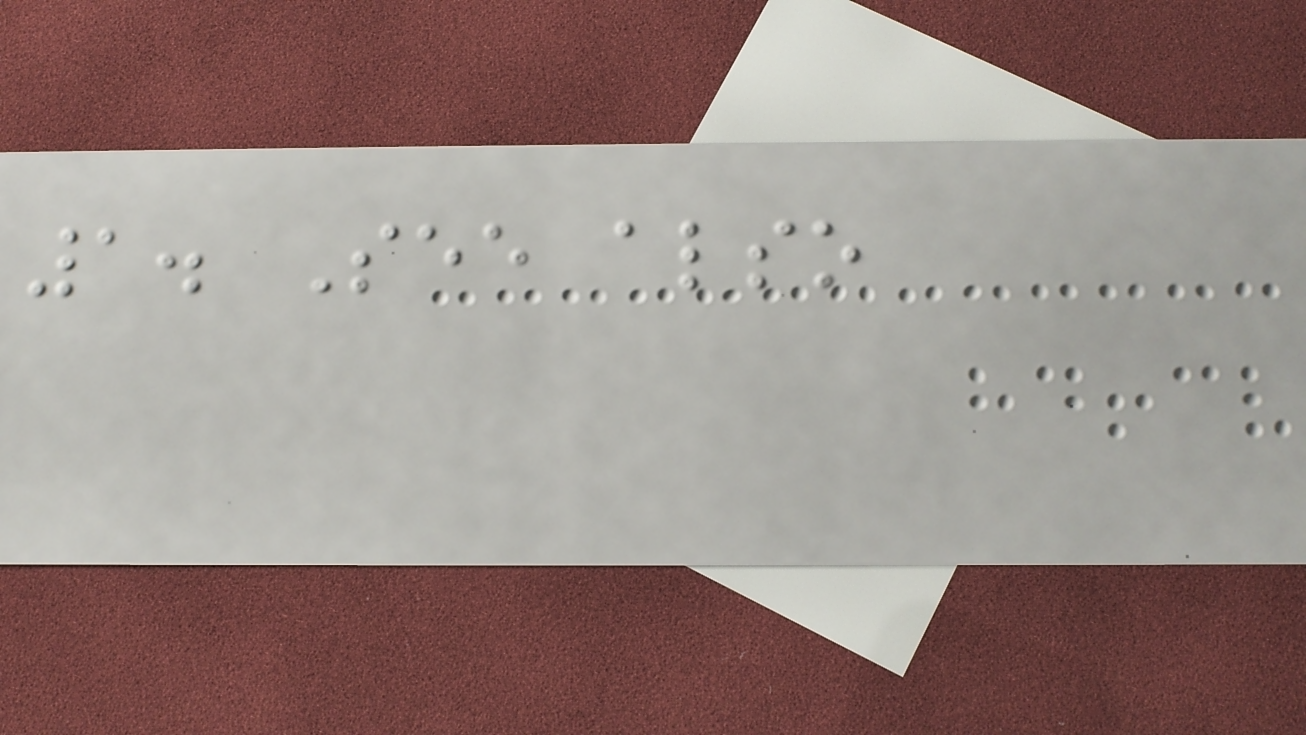1. See also
